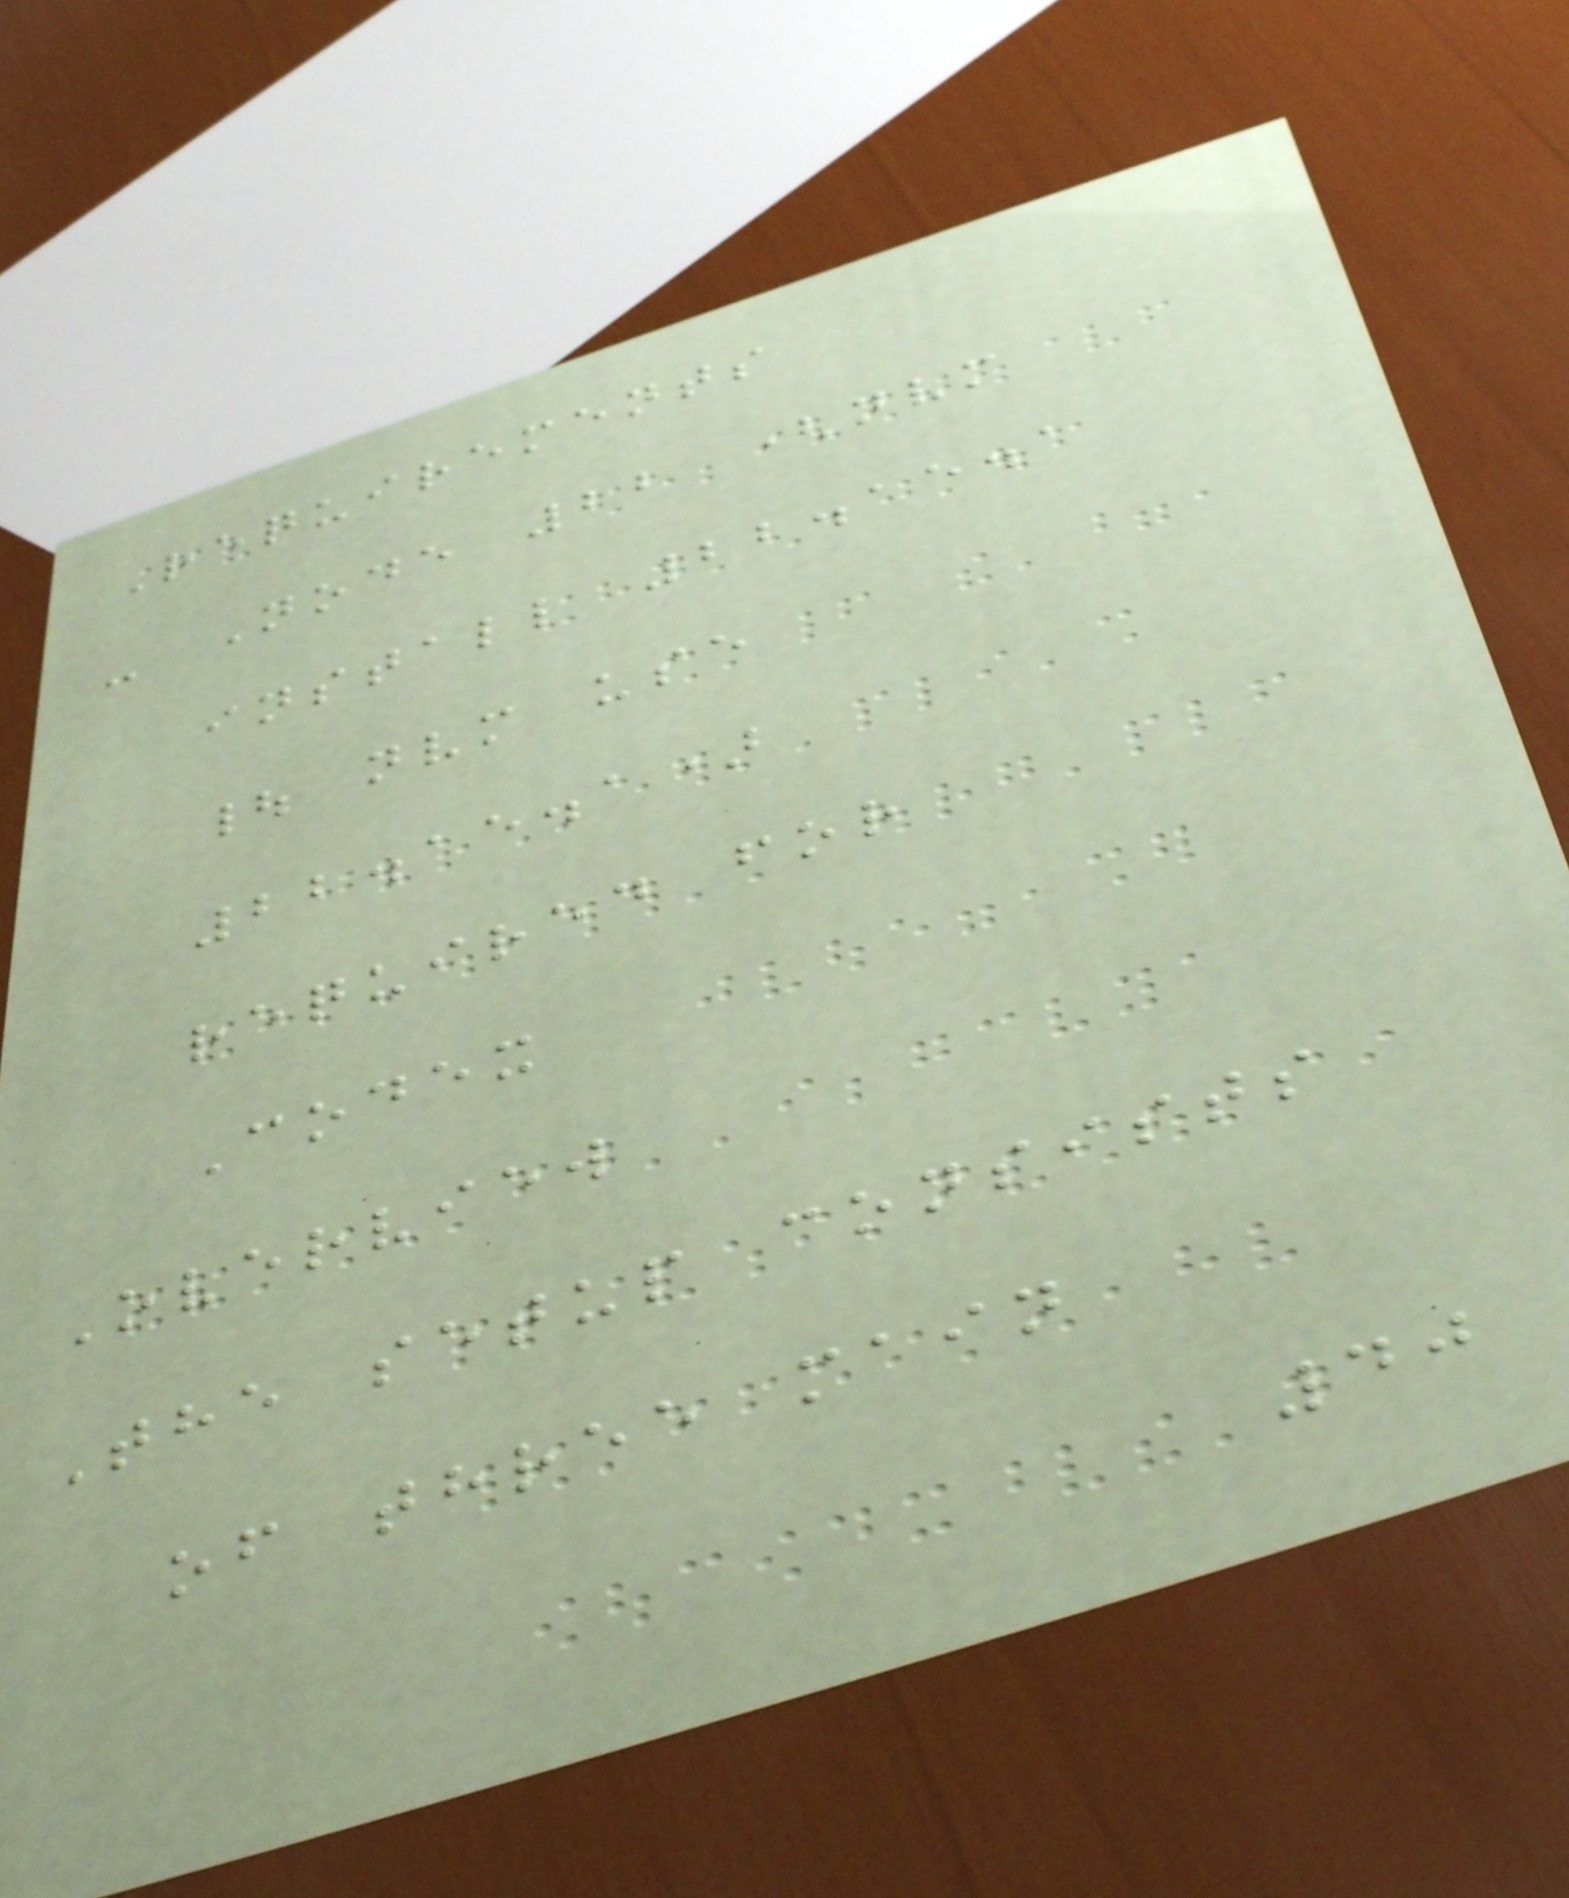Requirements
- Node 22 (nvm
install 22.15.1
| nvm use
22.15.1)
required for
Codex
Overview
The setup consists
of three main
40
